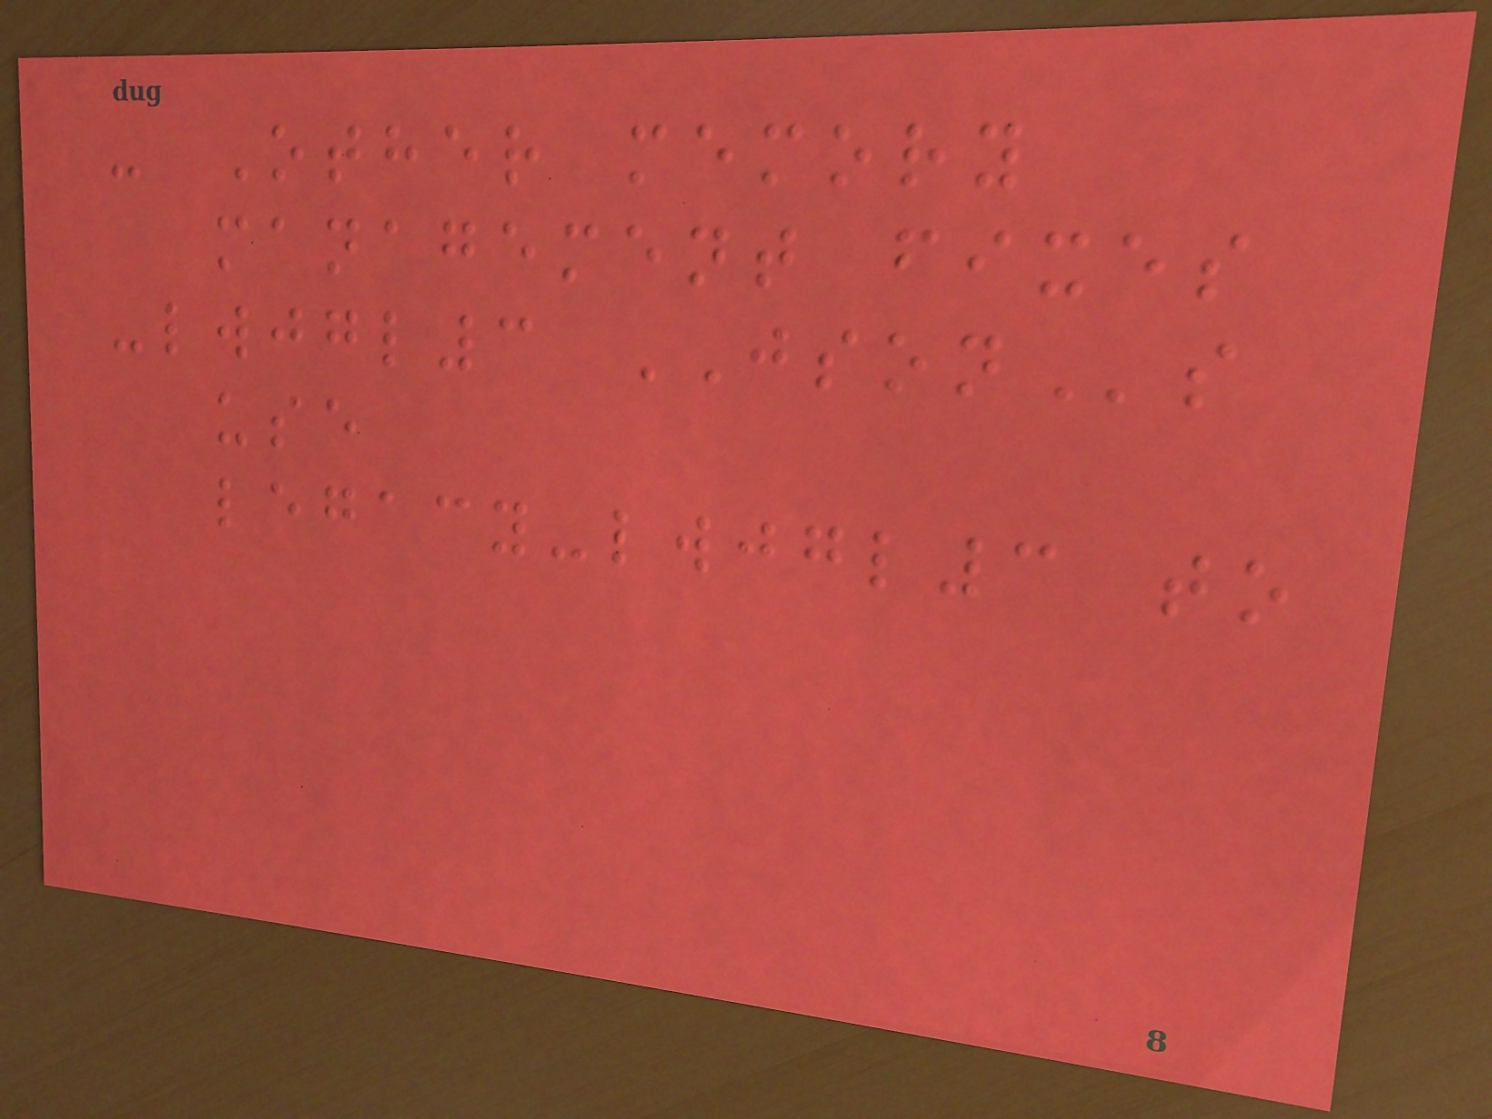- Other memory
management fixes
-lwjgl3 JSONs
use
legacy-lwjgl3 to
